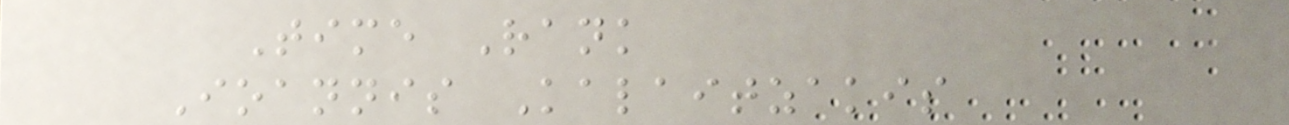Time Rank
Ioannis Kalaitzakis
